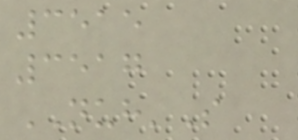3515
3517
NUH'S
